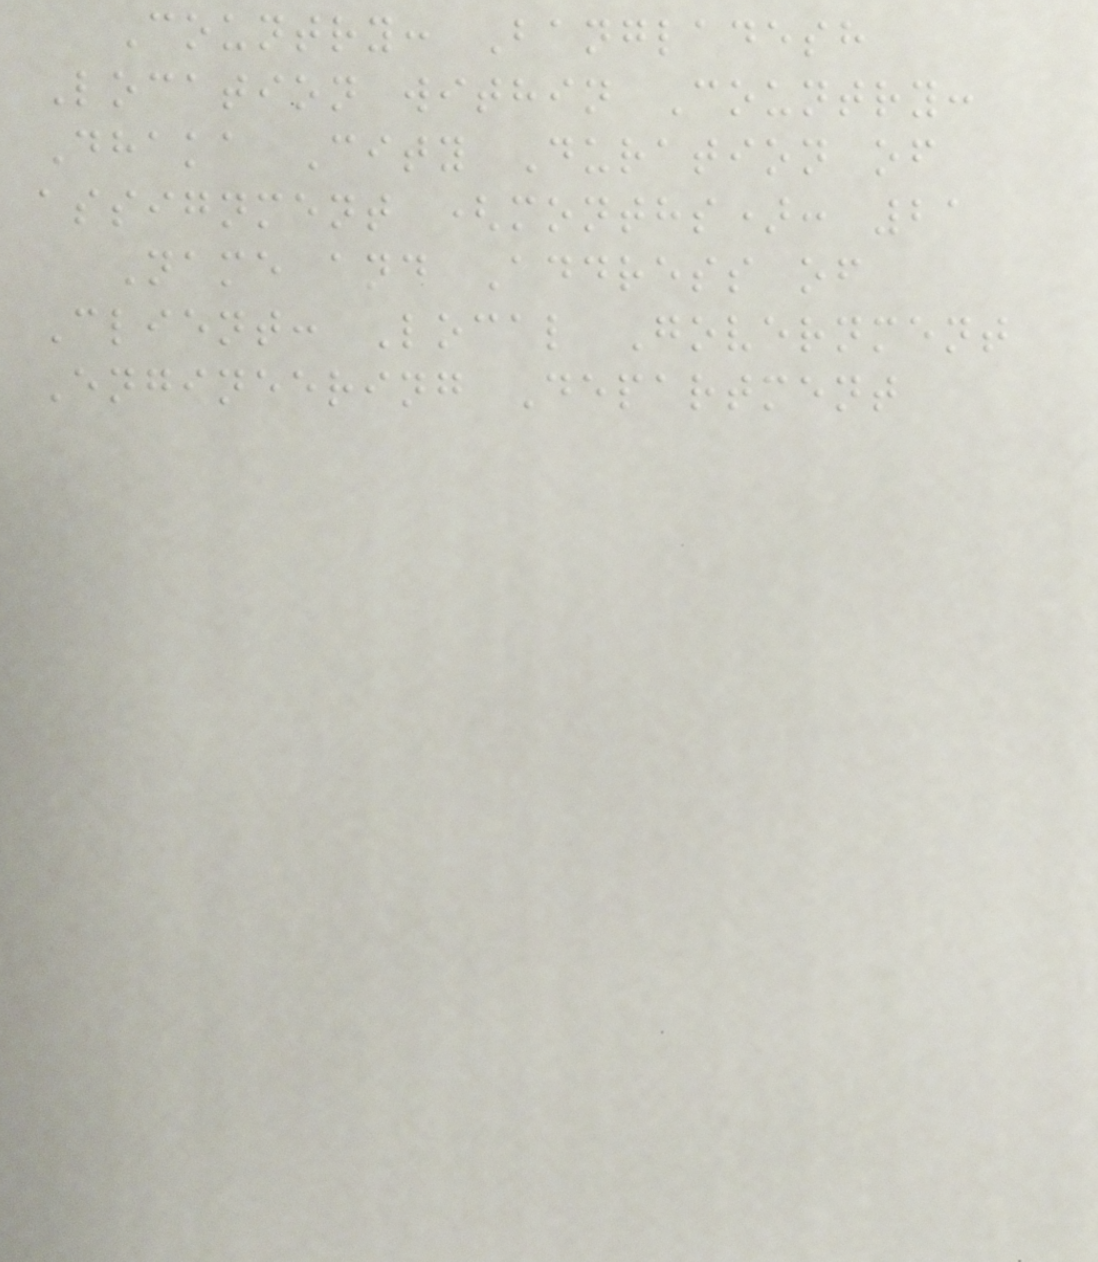Country: Bangladesh
Location within Country:
Dhaka City Duration of
assignment (months): 21
Name and Address of
Client: Local Government
Engineering Department
